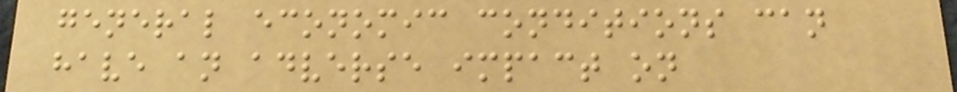general economic conditions can
have an adverse impact on
